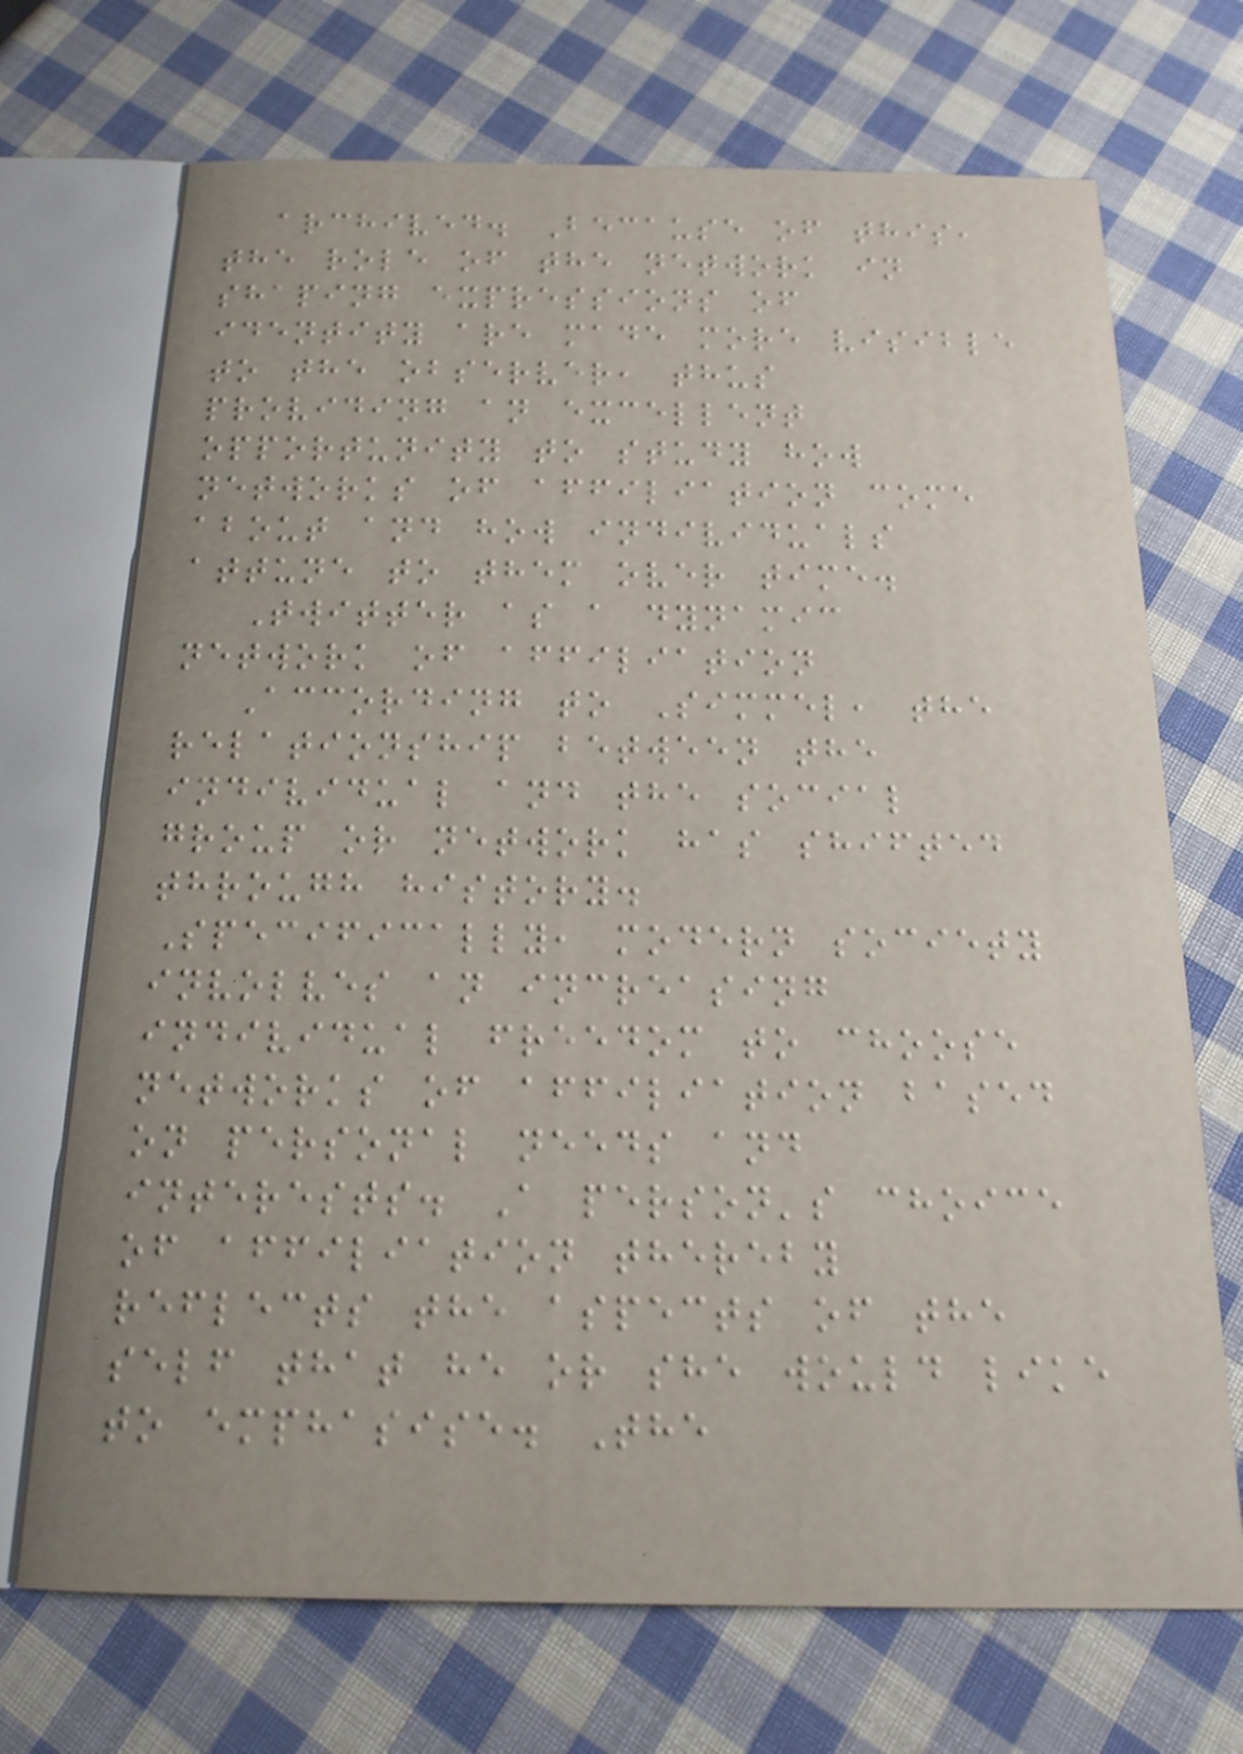archived. Because of this,
the role of the network in
shaping expressions of
identity are made more visible
to the observer, thus
providing an excellent
opportunity to study how
networks of affiliation come
about and how individuals
attune to them over time.
Twitter as a dynamic
network of affiliation
According to Simmel, the
relationship between the
individual and the social
group or network has shifted
through history.
Specifically, modern society
involves an increasing
individual freedom to choose
networks of affiliation based
on personal needs and
interests. A person's choice
of affiliation thereby
reflects the aspects of the
self that he or she would like
to emphasise. The
